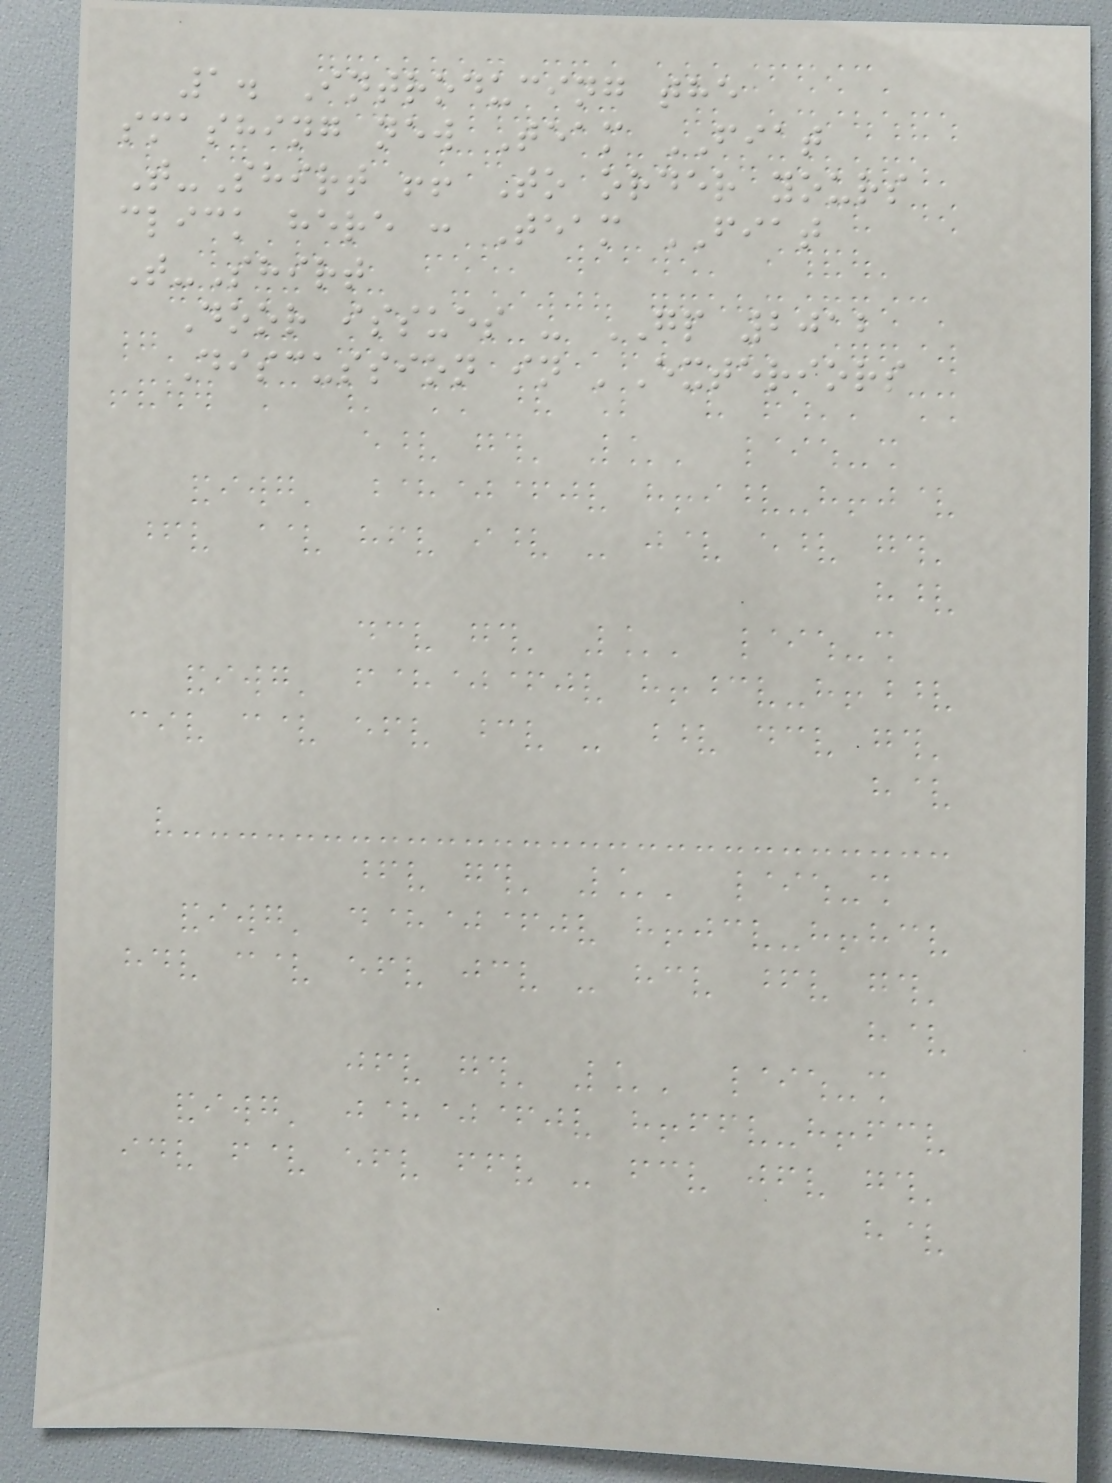1. Introducing the
smashing new Team FIAT
T-Shirt !! To order yours
click here : Team FIAT
T-Shirt
Door issues - GP 2012
Discussion in 'Exteriors
